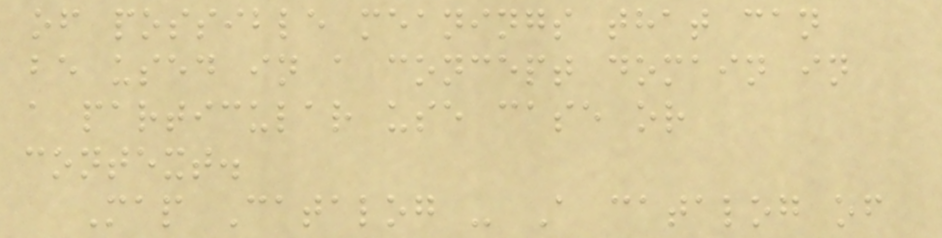of possible meanings that can
be used in a concept domain in
a particular use case or
context.
Map Catalog - A catalog of
